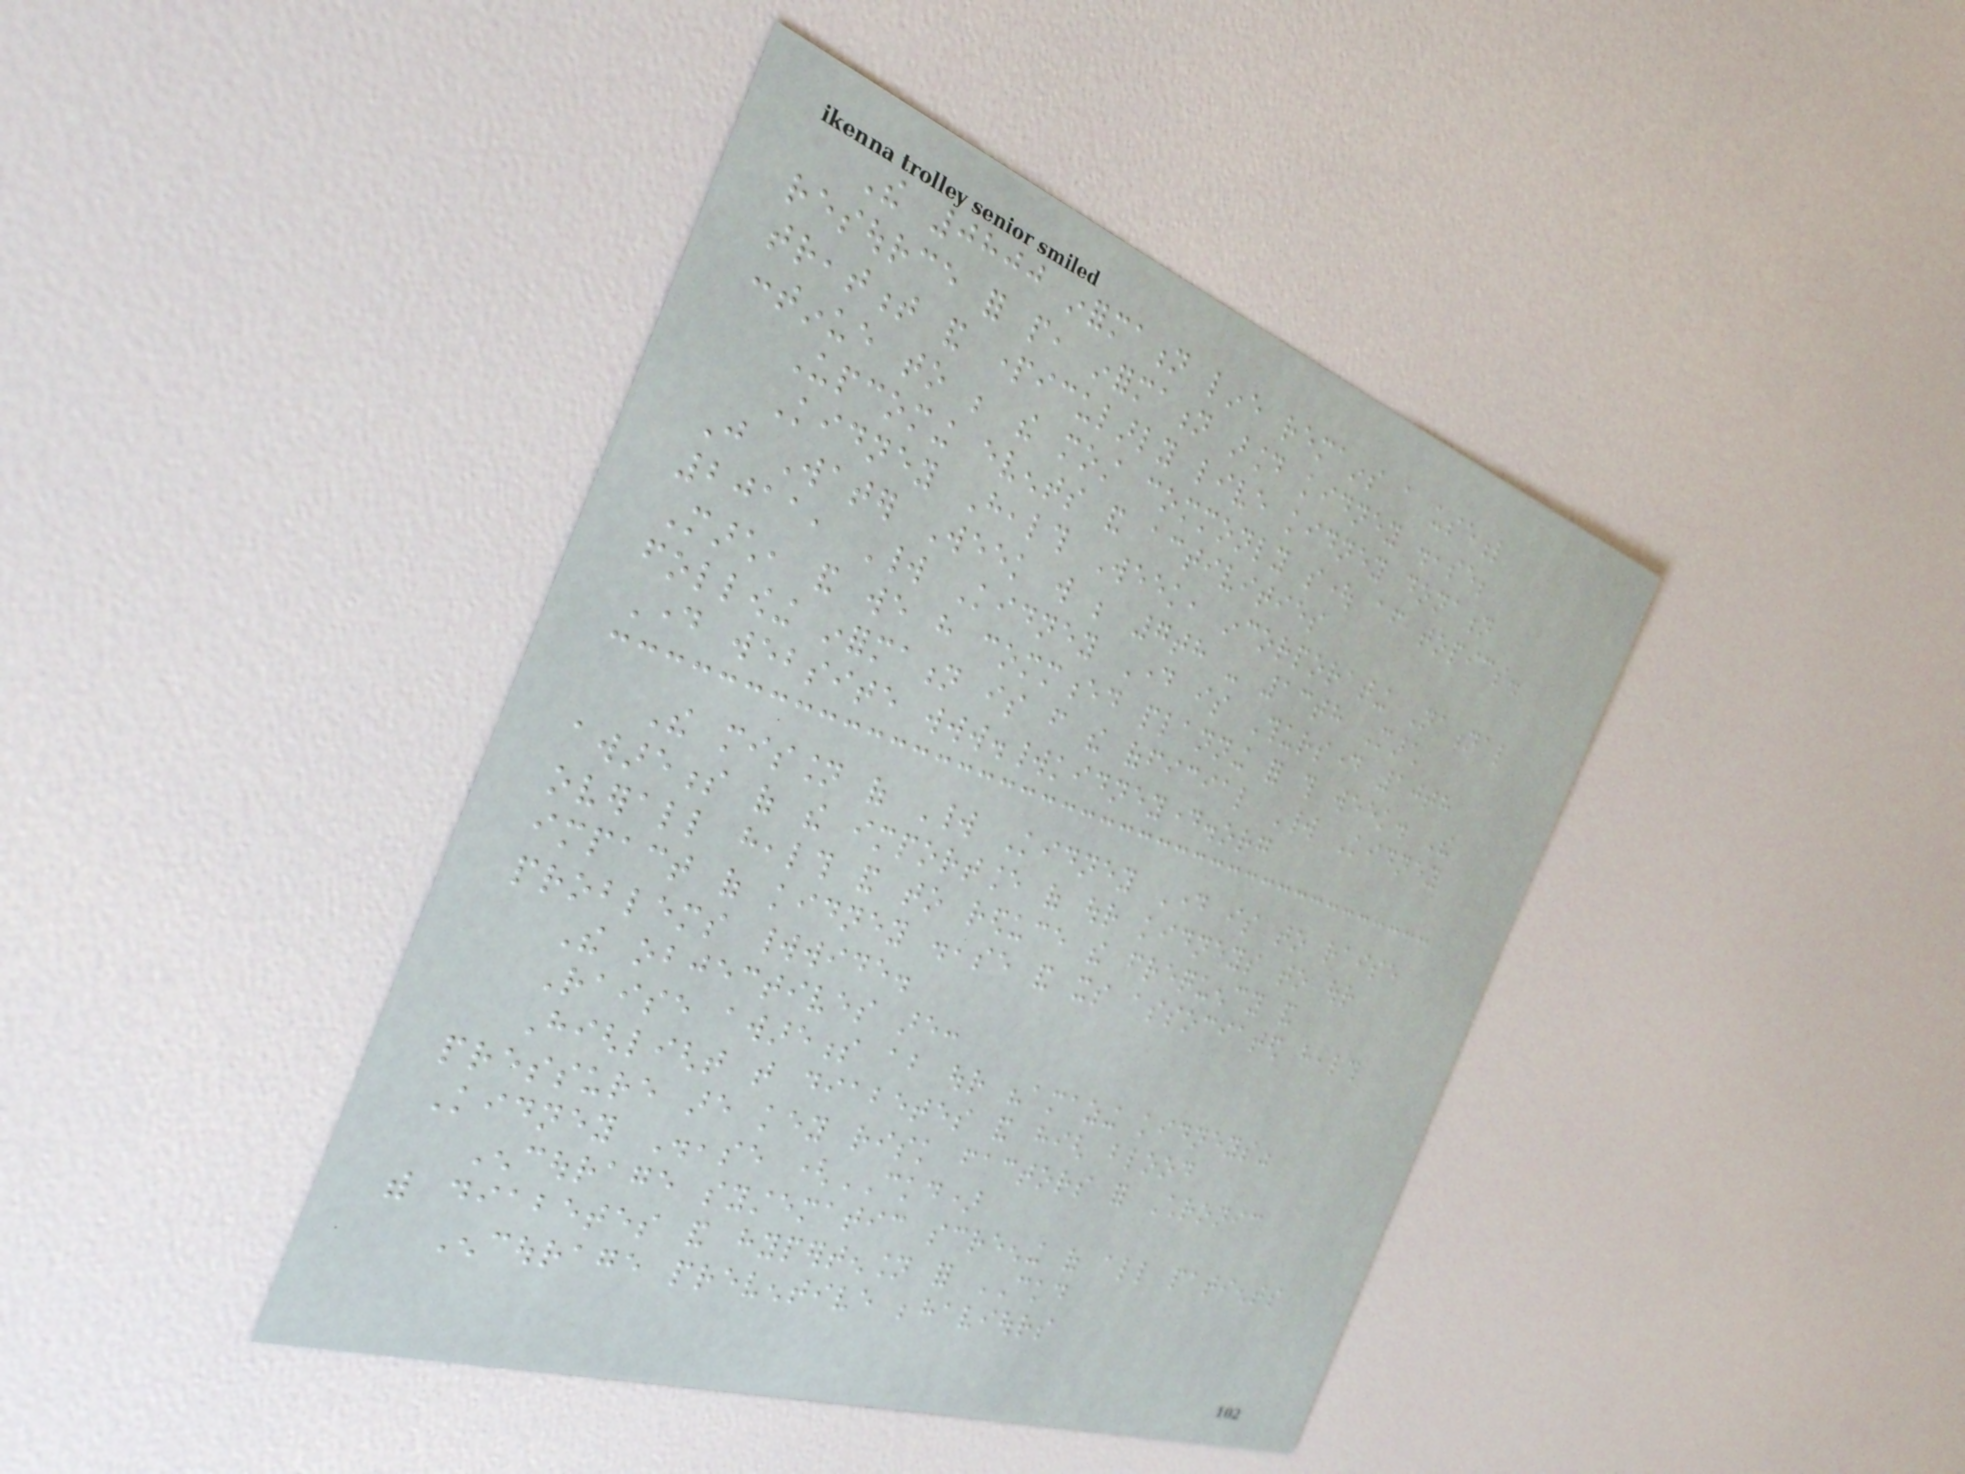The 0800 information line remains a useful
resource for people, information around kidney disease;
treatment and particularly live kidney donation
continue to be the most commonly sought after topics.
Upcoming events and activities
Kidney Health Week, incorporating National
Just Water Week will be 7th - 13th March
2011, World Kidney Day is Thursday 10th
March, and we have commenced planning for this week. The
following information is from the official World Kidney
Day website www.worldkidneyday.org
The mission of World Kidney Day is to raise
awareness of the importance of our kidneys to our
overall health and to reduce the frequency and
impact of kidney disease and its associated health
problems worldwide.
The objectives are:
Raise awareness about our "amazing kidneys"
Highlight that diabetes and high blood
pressure are key risk factors for Chronic
Kidney Disease (CKD)
Encourage systematic screening of all patients
with diabetes and hypertension for CKD
Encourage preventive behaviours
